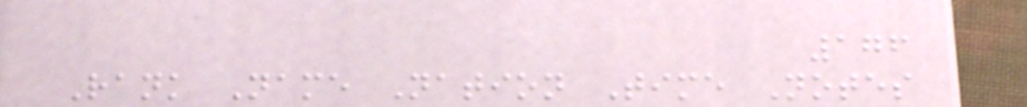176
Rank Name Nation Time Notes
